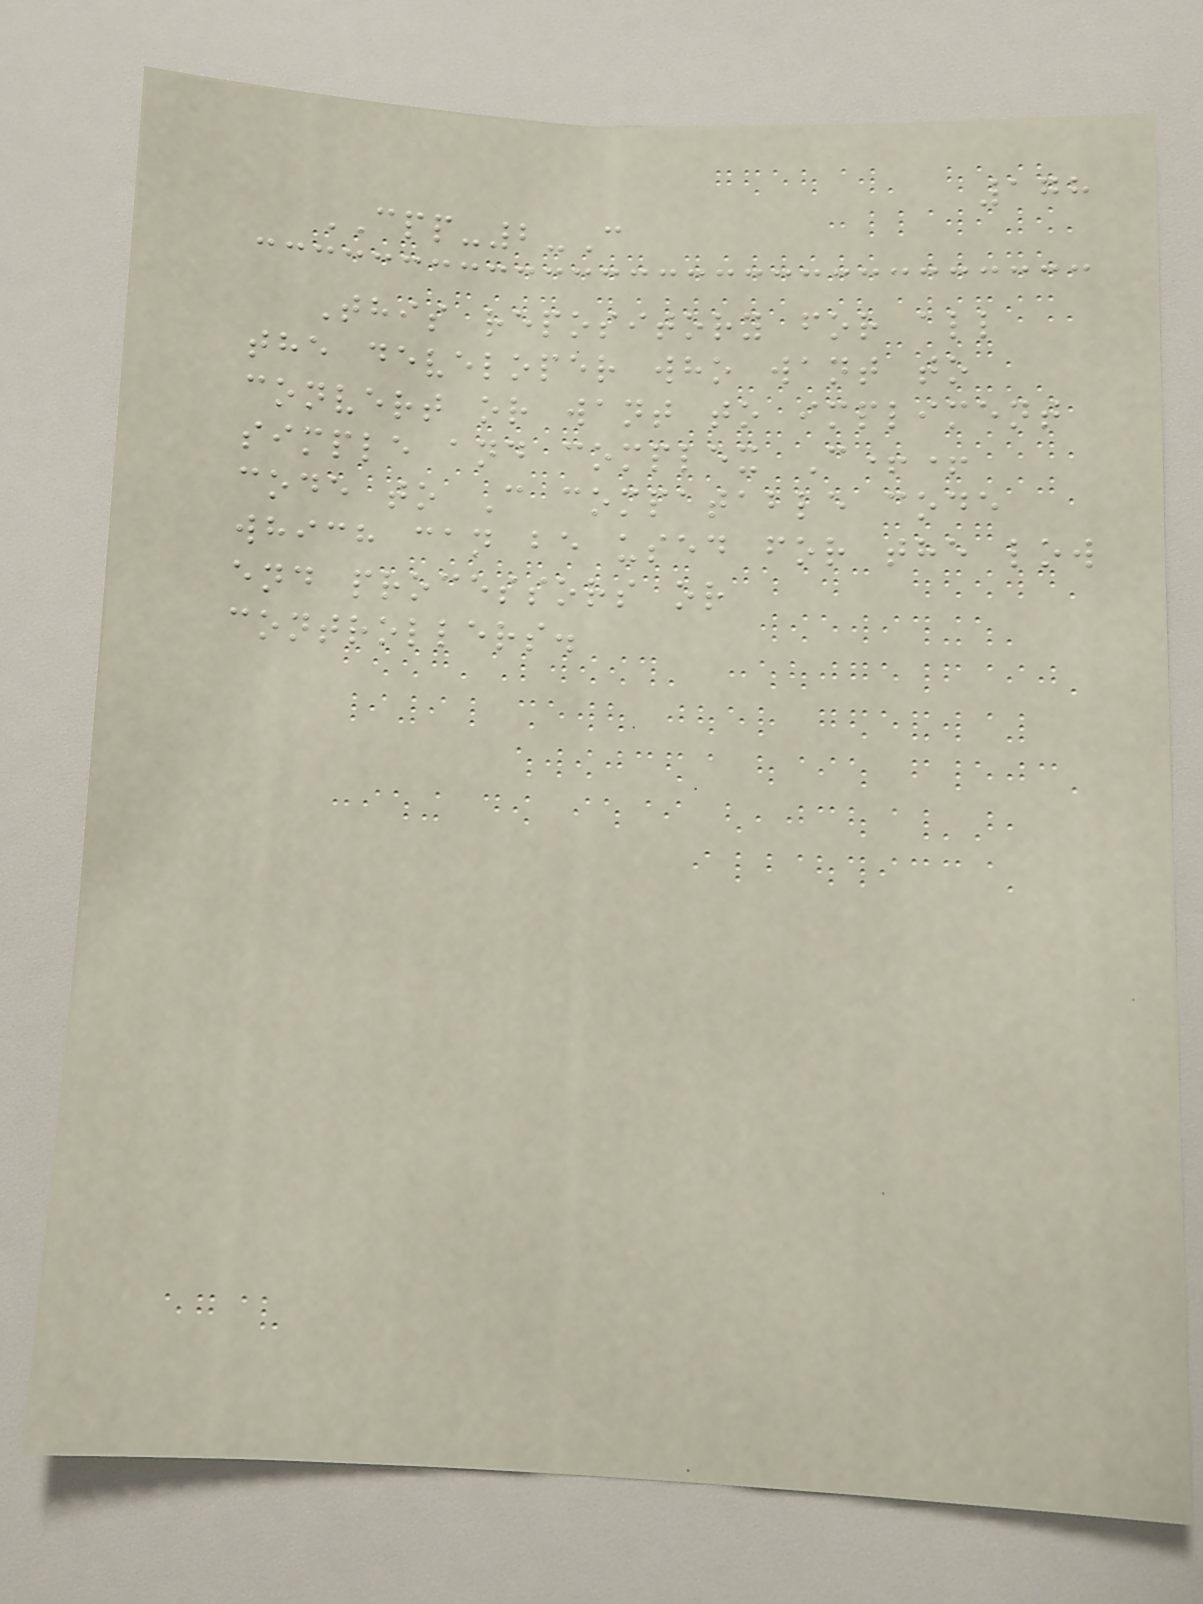178
CPP-2-C
This repository for all
the developer who want to
convert or want to impliment
simple and complex C++
code to C compatable code
which can be used for the low
end processors or
controllers.
